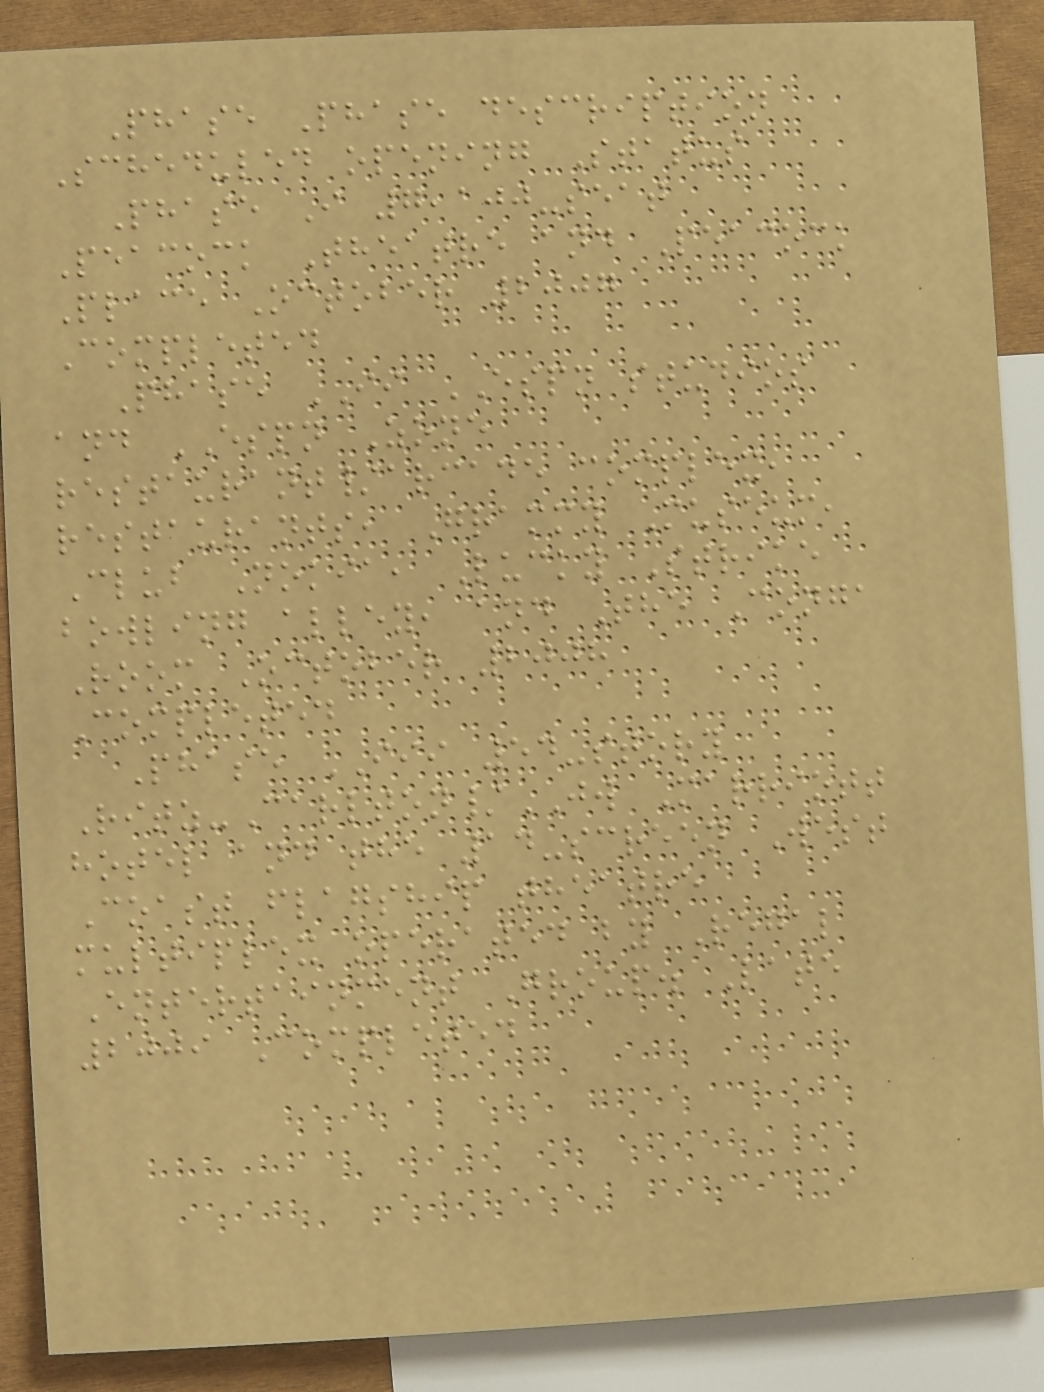Phase Phase description
Scheduled opening Status
Phase I 7,100-seat
Peacock Theatre and Peacock
Place October 2007
Completed
Phase II ESPN studios
and ESPN Zone
restaurant/arcade complex,
restaurants, Grammy Museum,
Club Nokia, Lucky Strike
bowling alley, and The Conga
Room October 2008
Completed
Phase III 54-story
Ritz-Carlton/JW Marriott
hotel and the 14-screen West
Coast flagship theatre
multiplex operated by Regal
Entertainment Group. Late
2009 Completed
